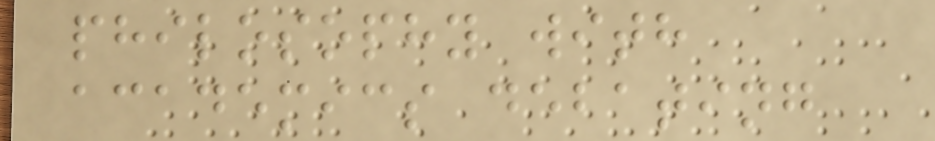philosophy with
academics debating
